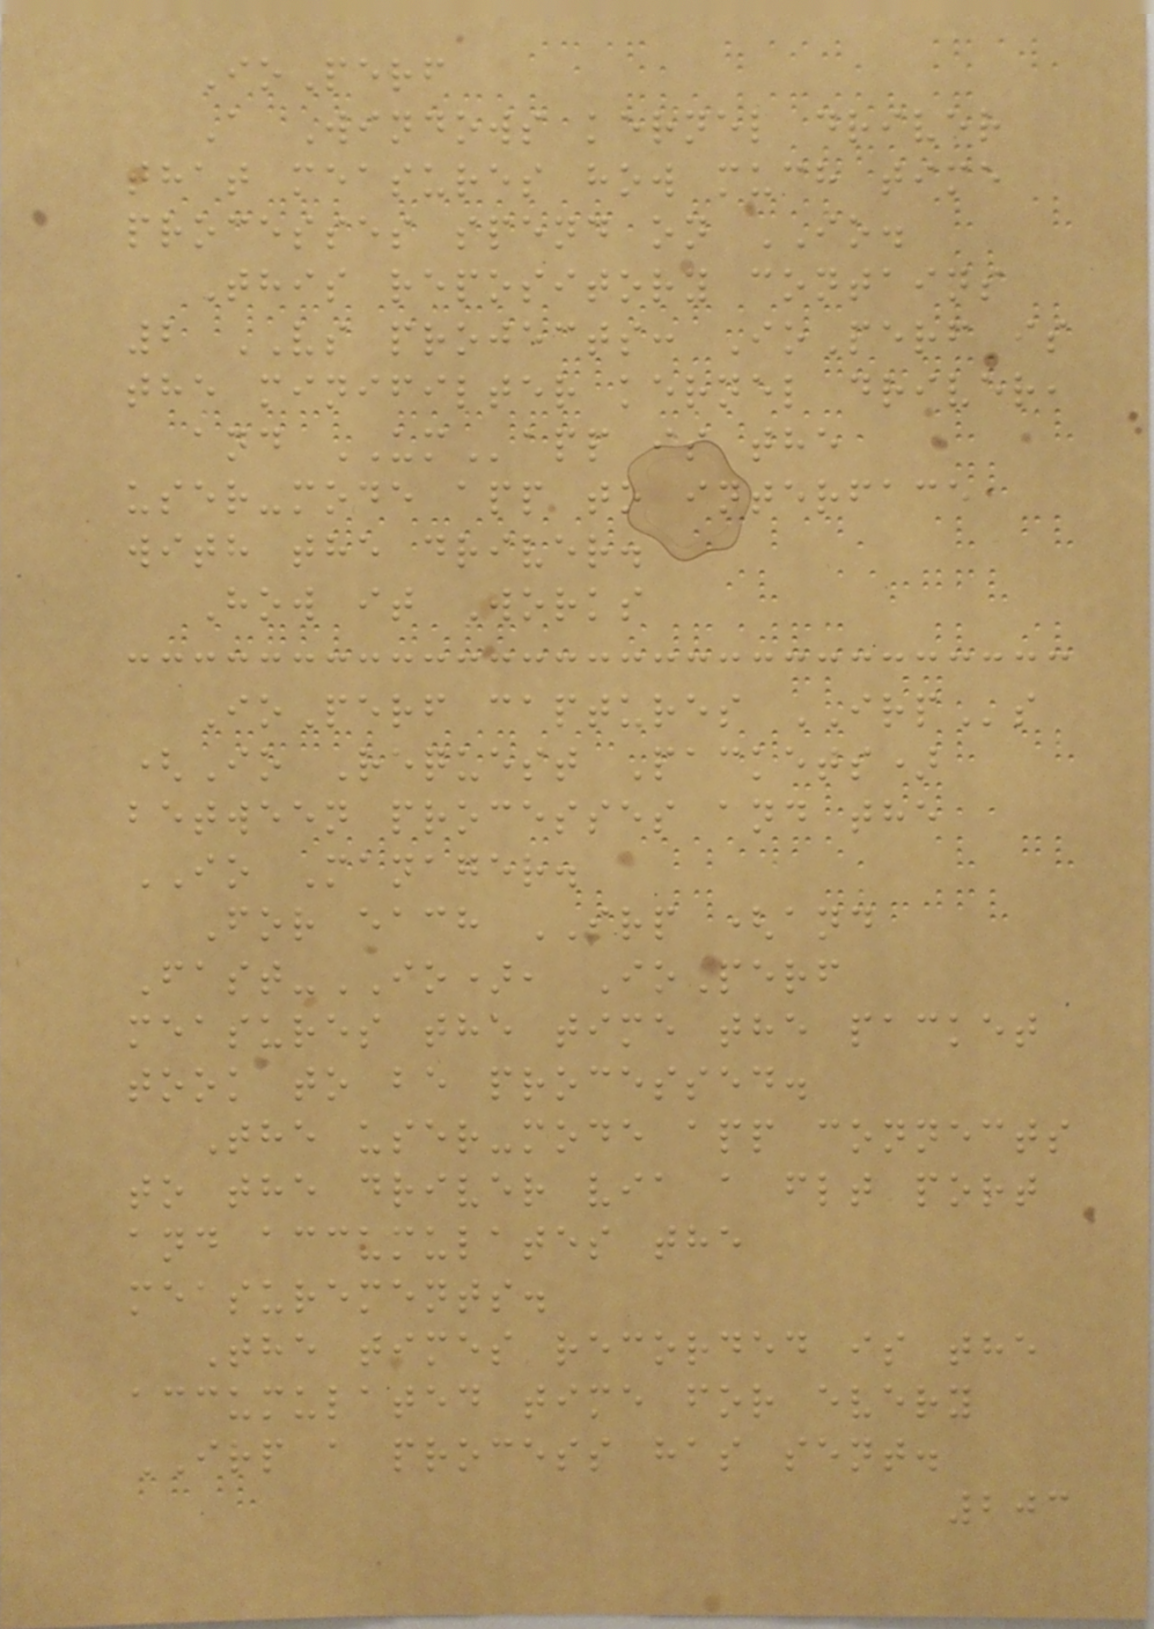IoPerf
A Windows kernel driver
that measures how much time
processes spend on IO.
This repository contains
2 VS projects: IoPerf is
the minifilter kernel driver,
and UMapp is the
user-mode app to interface
with the driver.
How it Works
IoPerf captures IRPs
(Io Request Packets)
between processes and the
IO Manager.
For each IRP (and
Fast-IO), IoPerf
measures the time the packet
took to be processed.
The user-mode app connects
to the driver via a flt port
and accumulates the
measurements.
The times recorded is the
accumulated time for every
IRP a process has sent.
203
